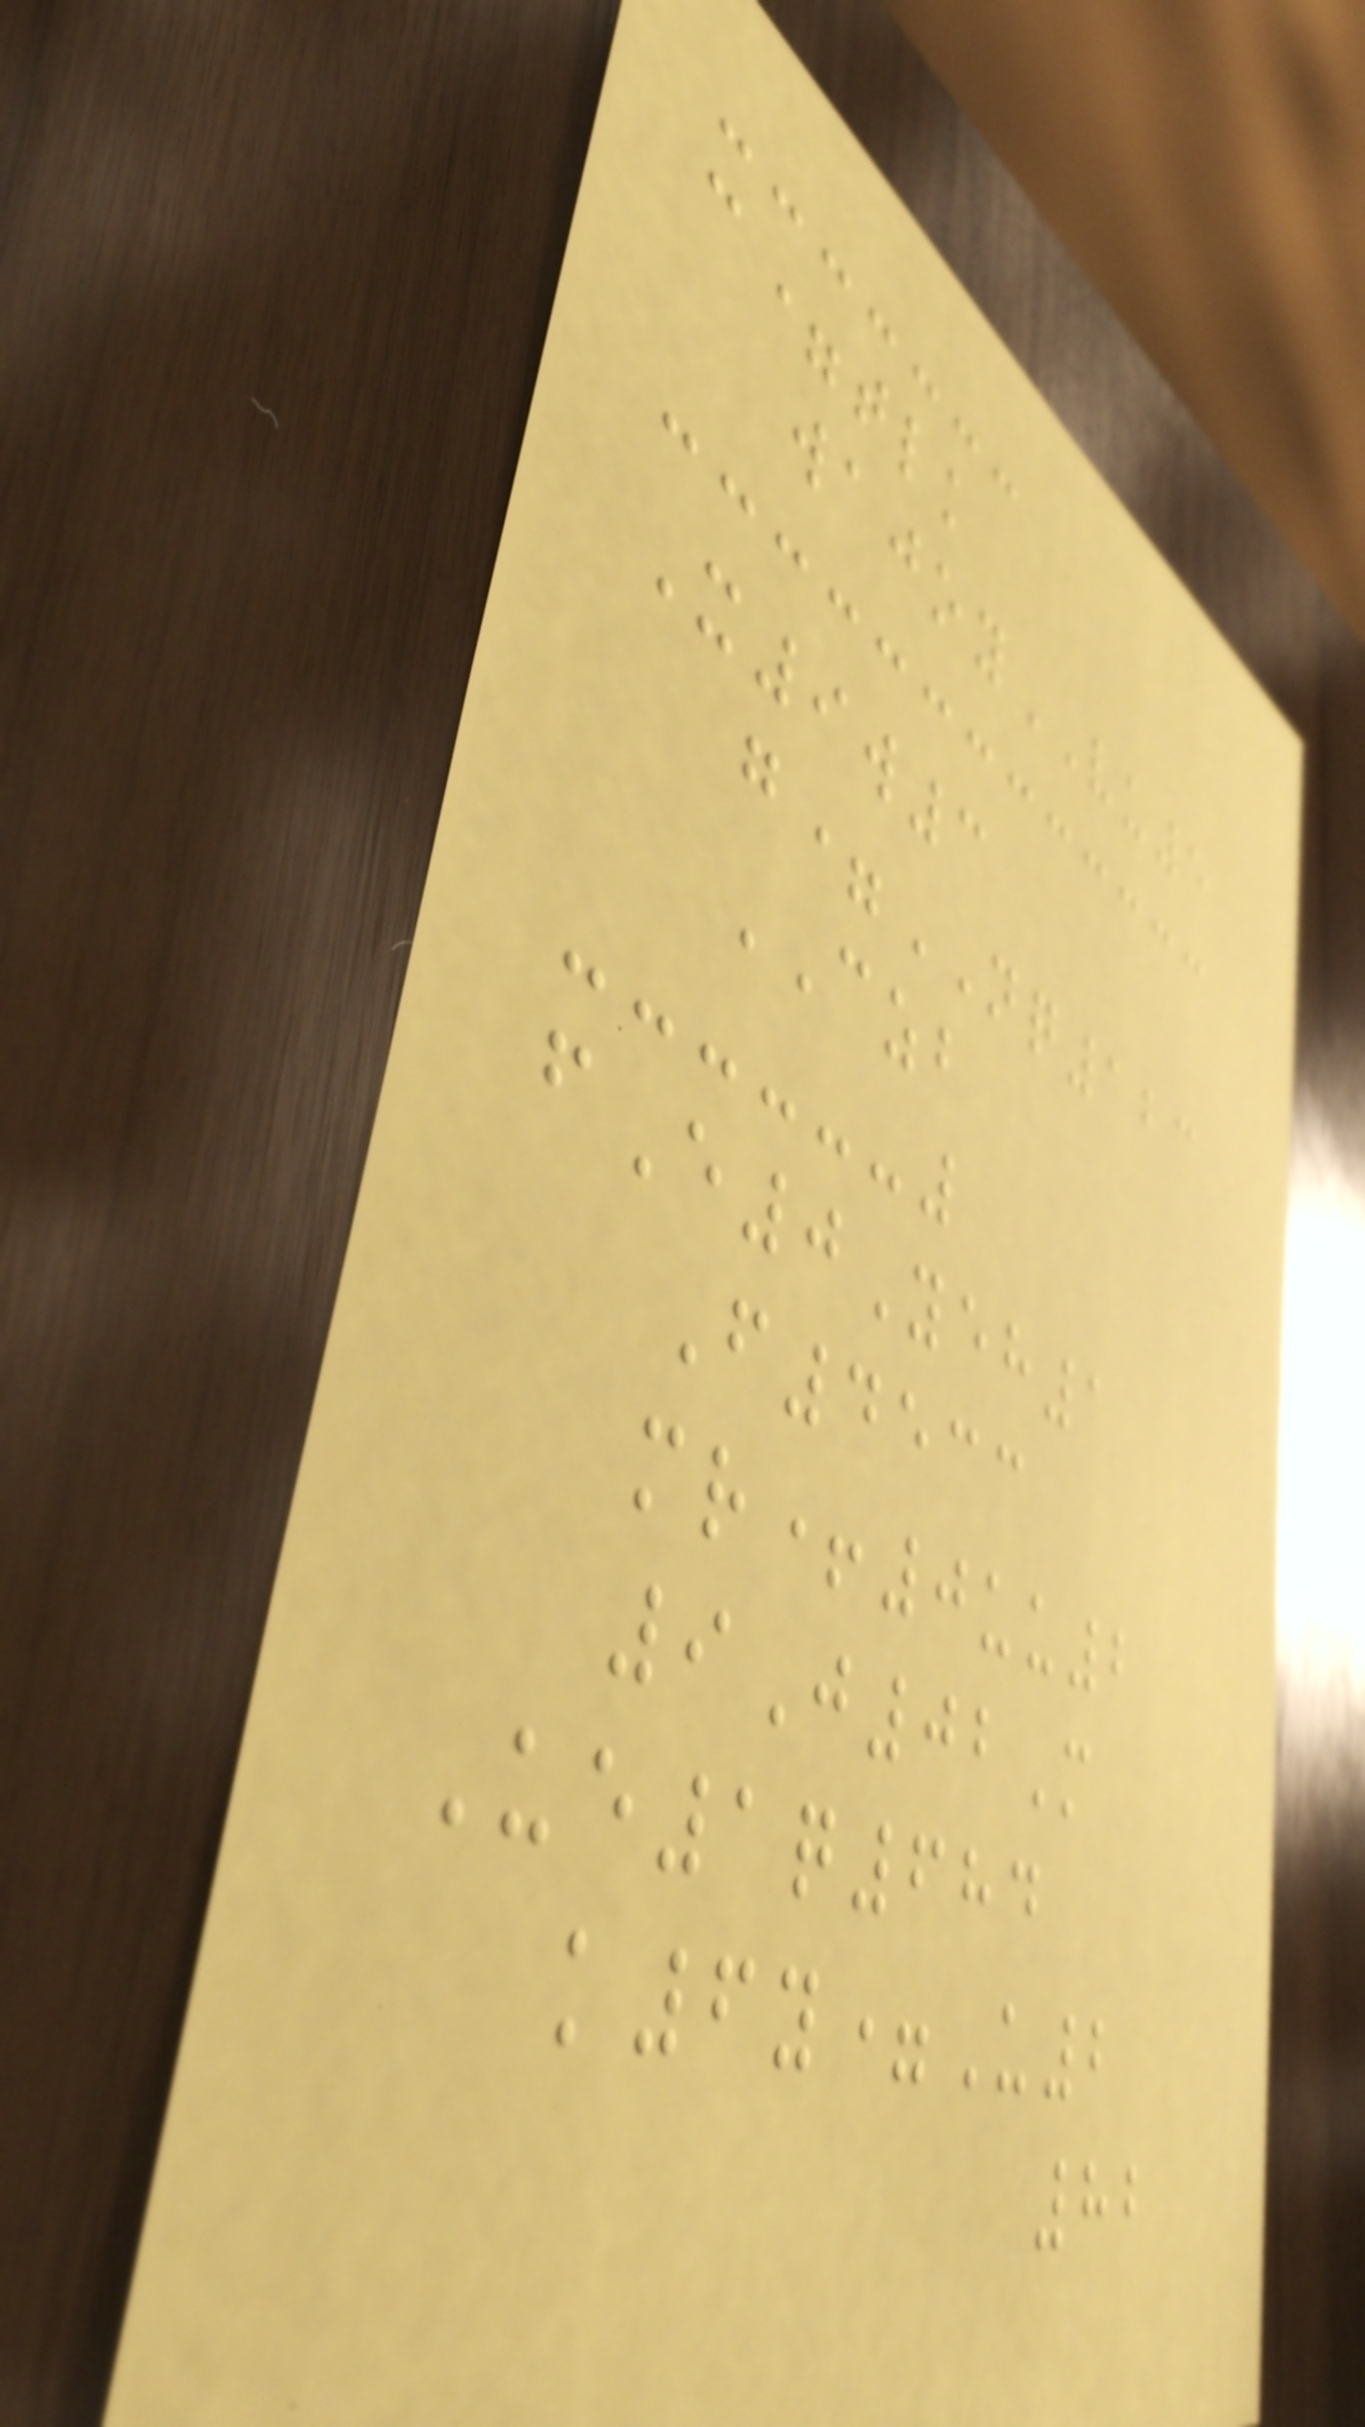c=tlk
wajoyVU5
X9w3
g=NQ123
CZB
fE0Yeh1
F4533
mr+0uu2
9J02M
Ue1q684
k6y=U2
82
